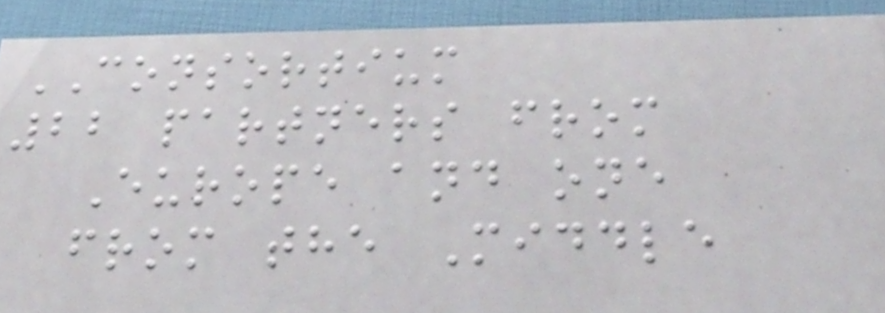CONSORTIUM
22 partners from
Europe and one
from the Middle
